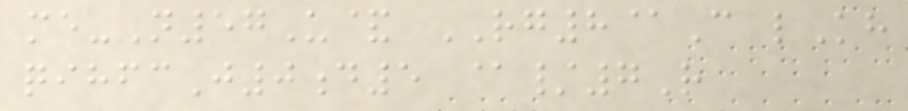me-N57U& RG8@C lKh
qihfcJ0d5 @/7R
